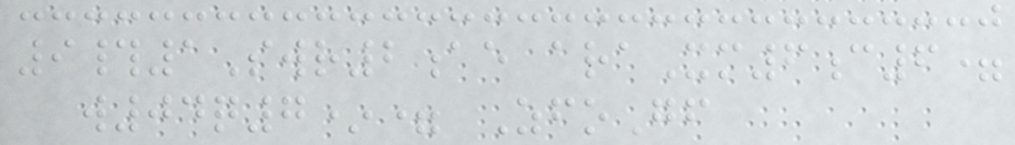9#1Swr2ae araXm6c6=
w04q7*= ZfoGf
